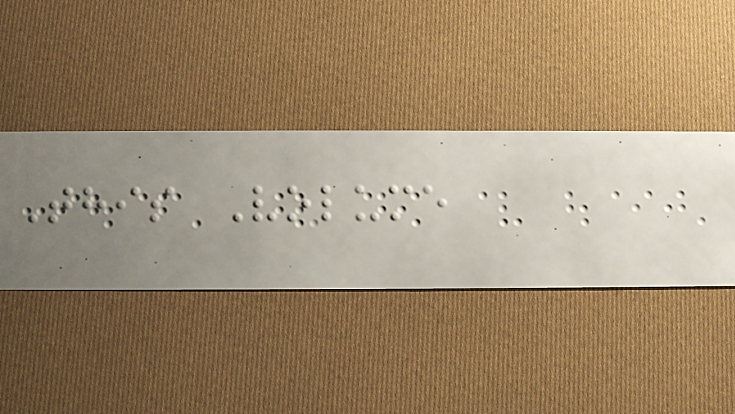This Volume
